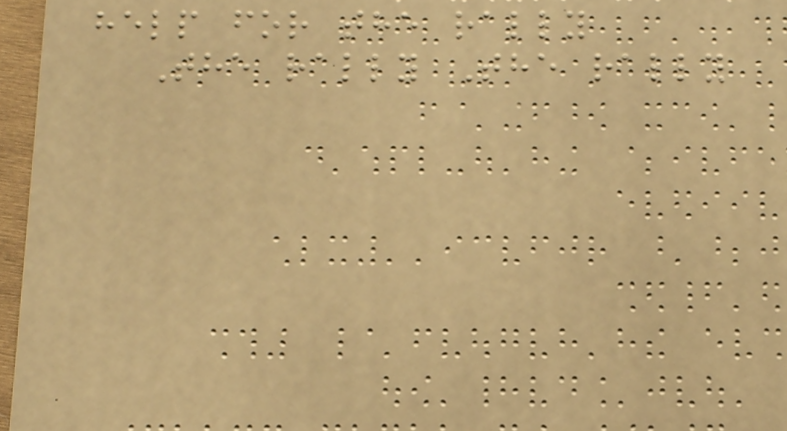help for the rally
The rally The rally
